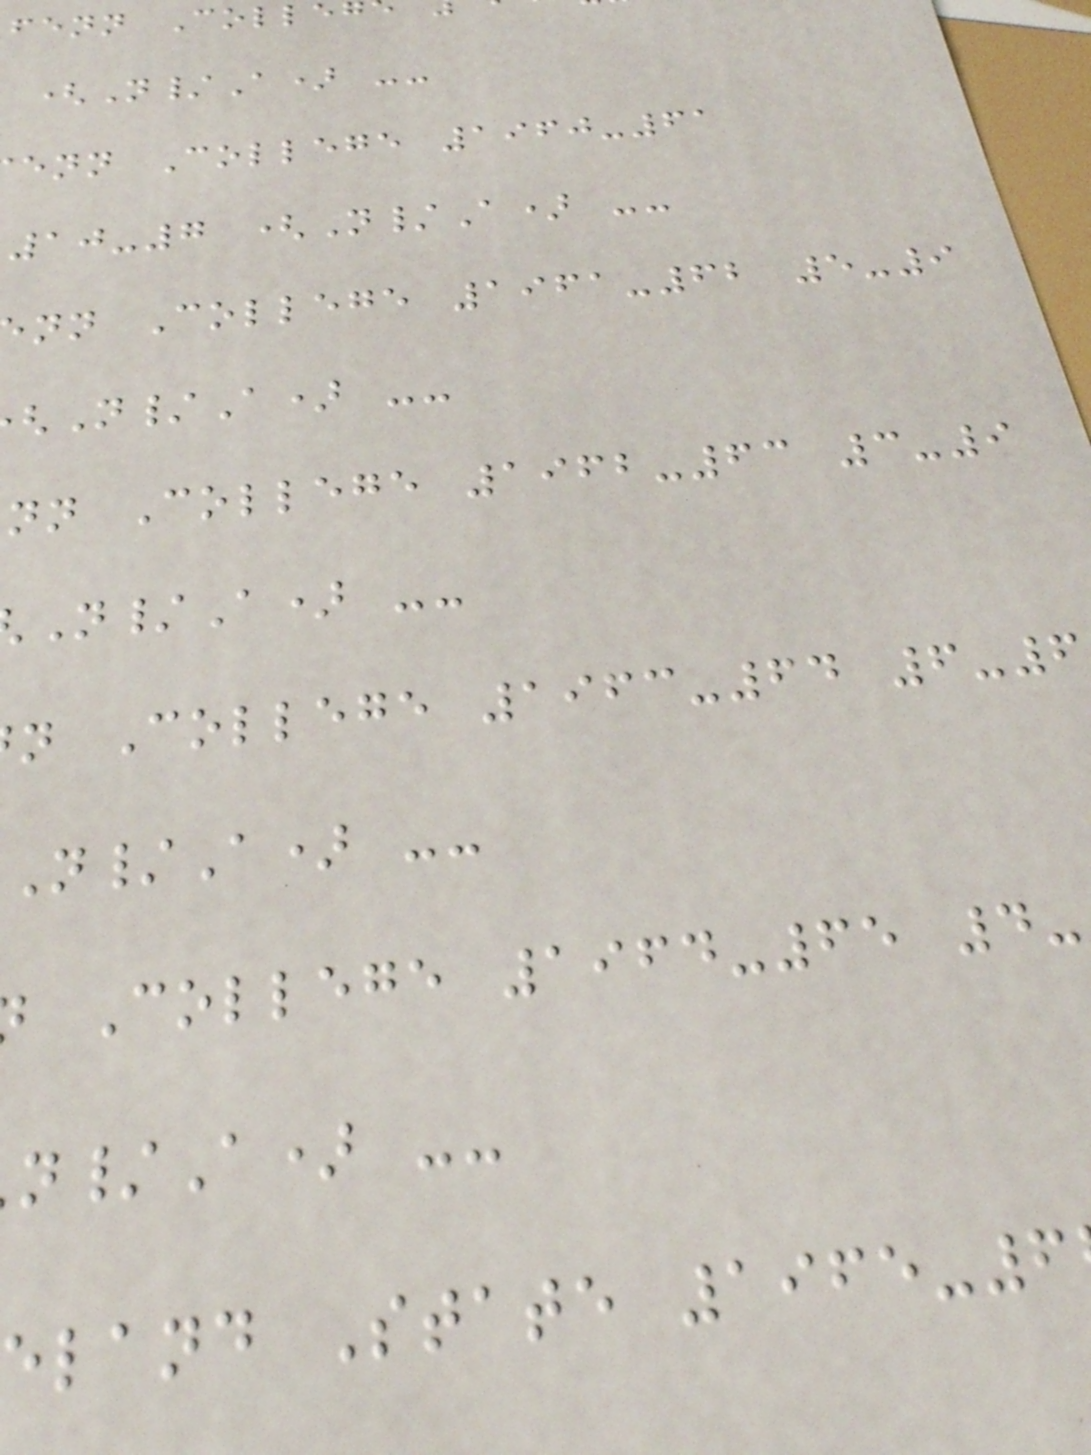fenn Colle
(N/A) --
enn College 1960-61
10-7 (N/A) --
nn College 1961-62 5-9
N/A) --
nn College 1962-63 3-9
N/A) --
n College 1963-64 6-6
N/A) --
College 1964-65 4-
/A) --
eland State 1965-6
